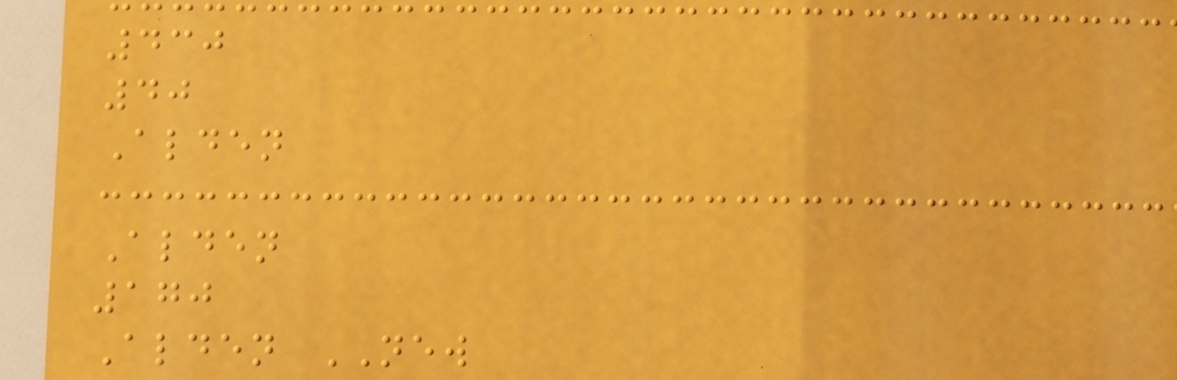430
40
Alden
Alden
170
Alden NEW
